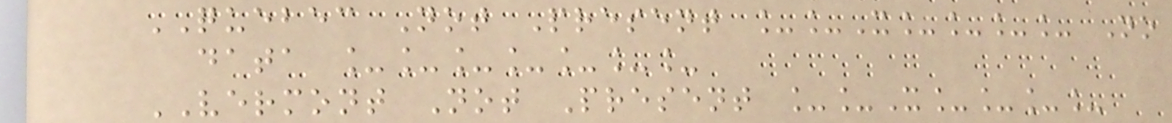QUEBEC Not Present __X____ No
data _______
VERMONT Not Present __X____
